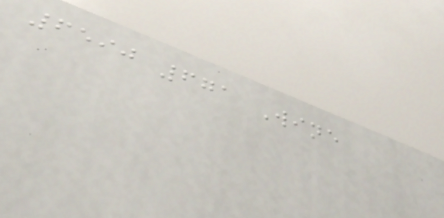6590 671 Wine
